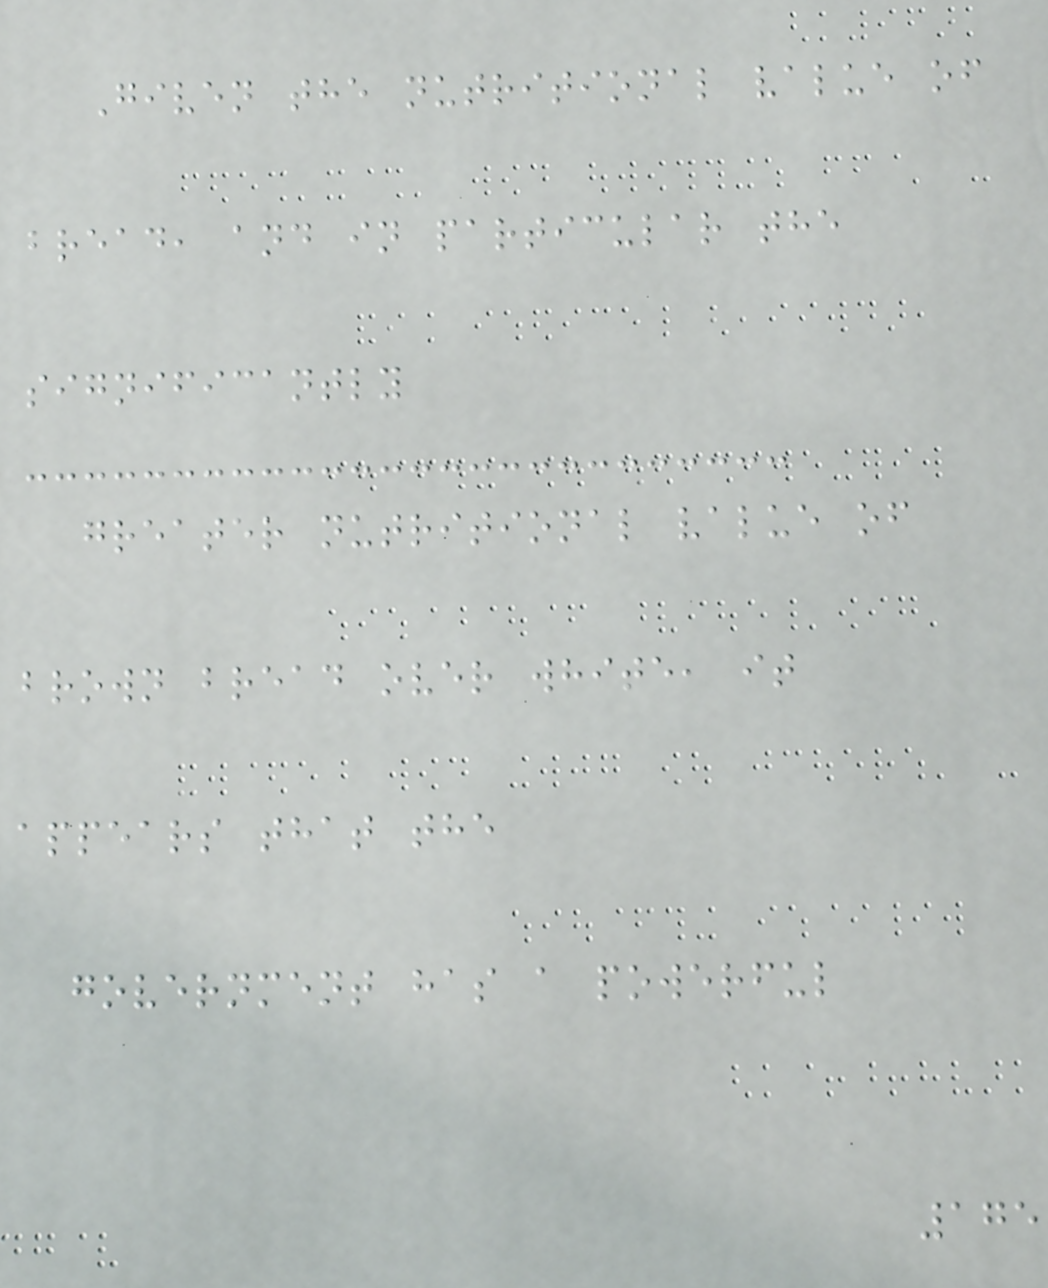Given the nutritional value of
bread, and in particular the
significantly
greater nutritional value of
brown bread over white, it
appears that the
government has a powerful
175
